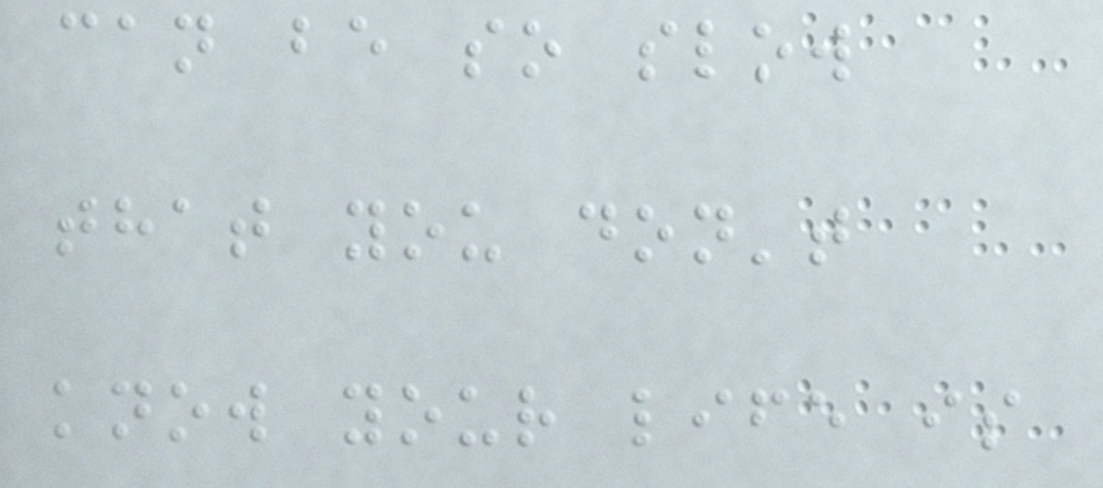can be so slow
that you don't
know your life is
